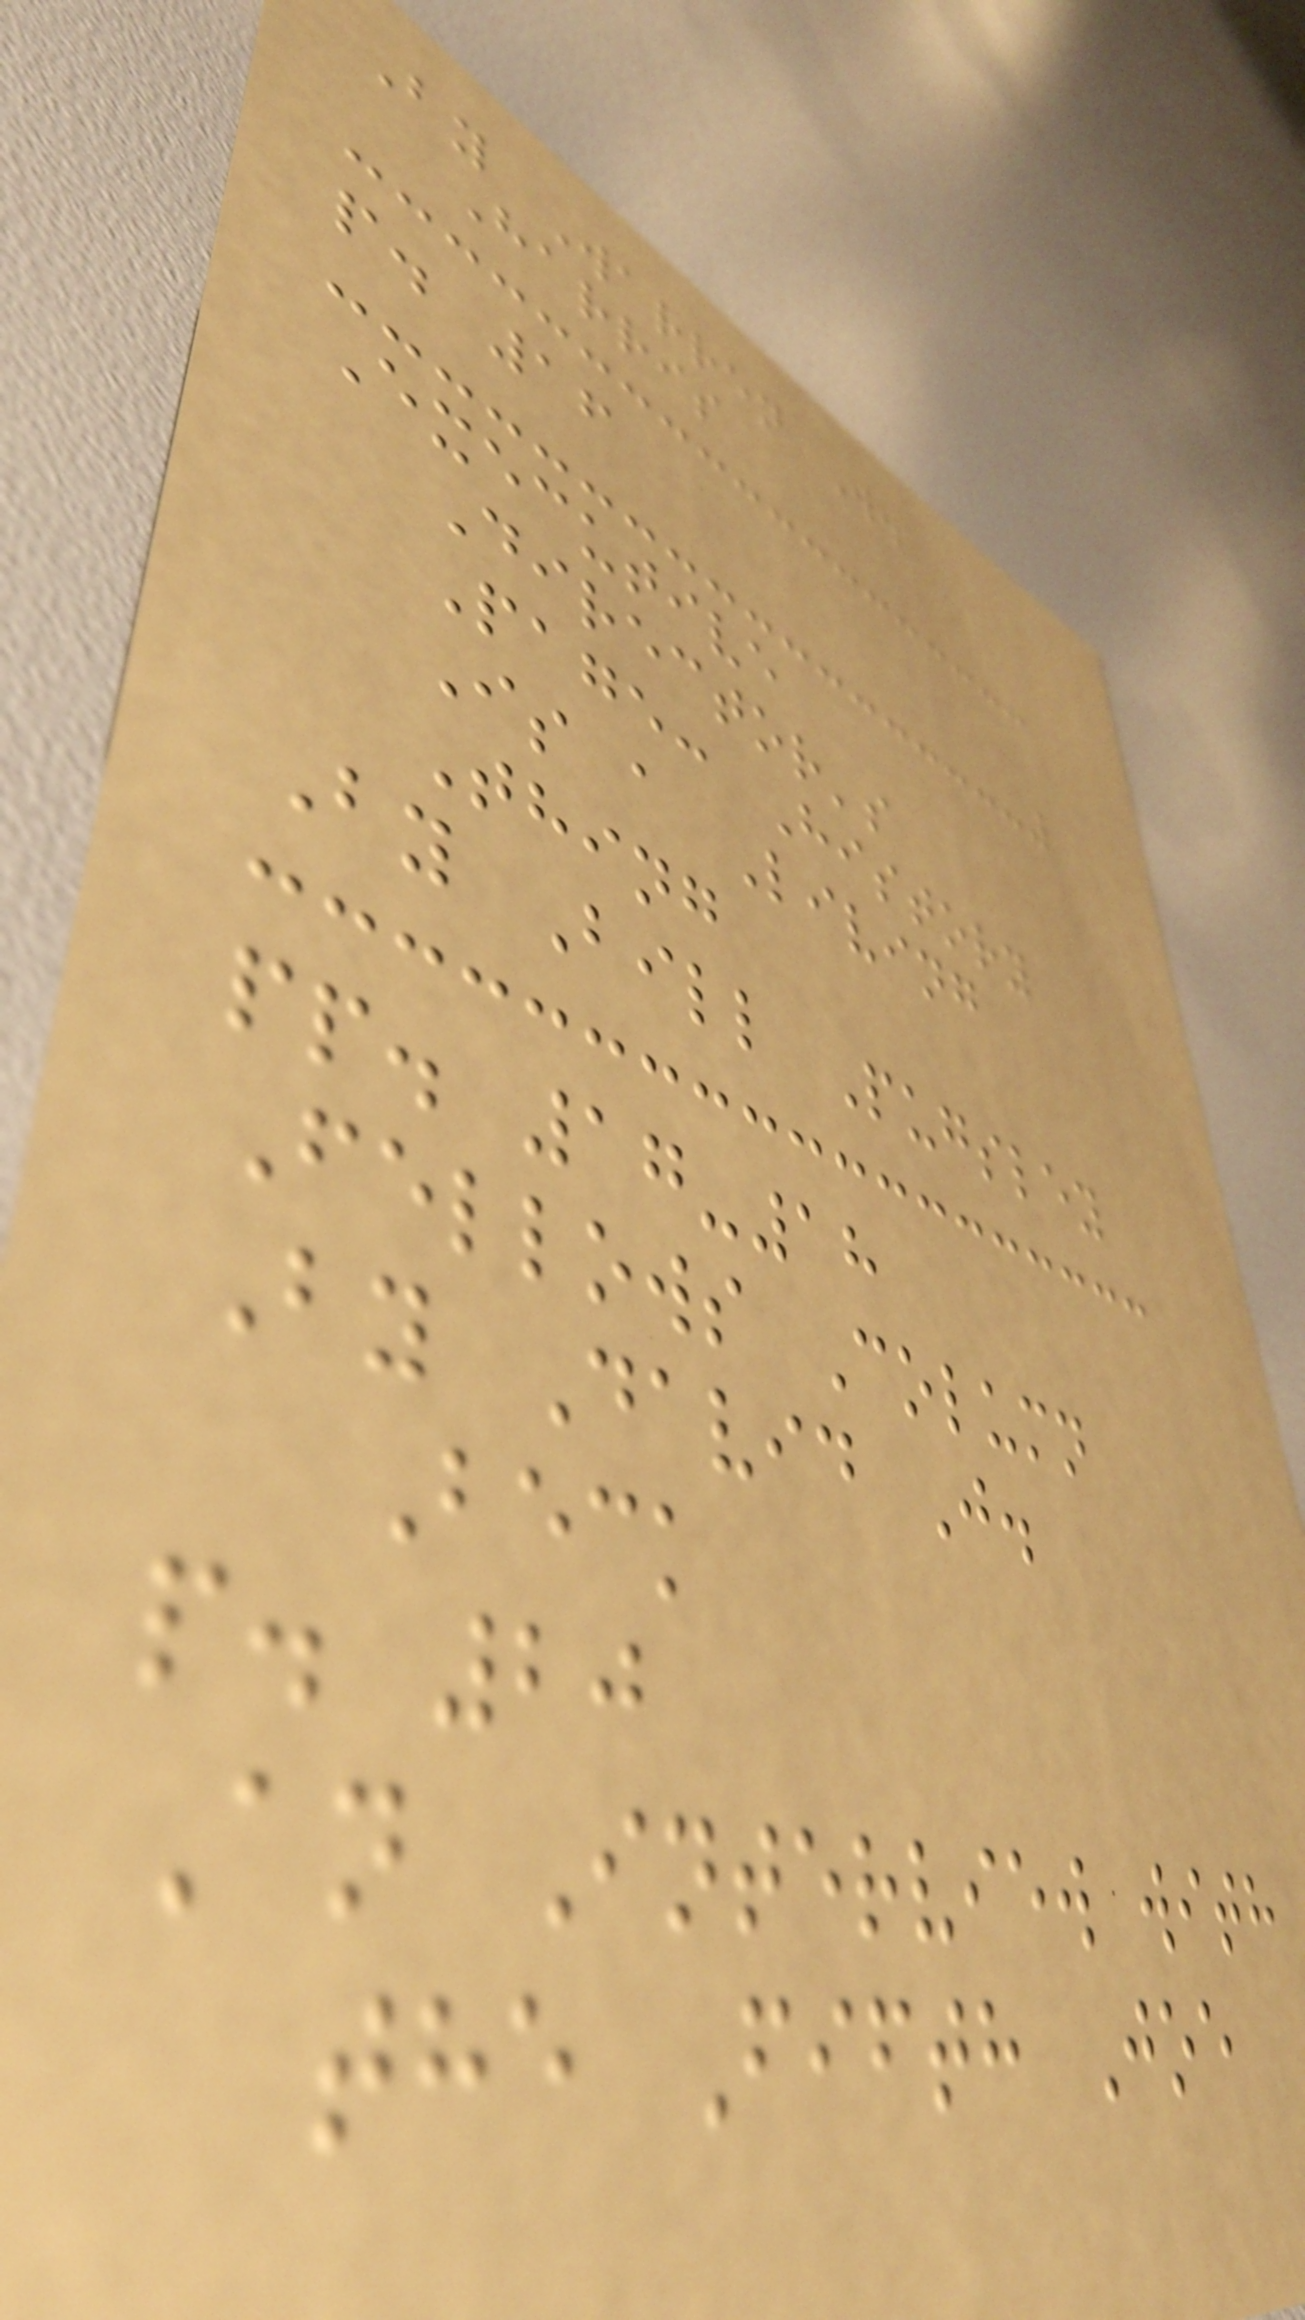By Warren W.
Harris
p. 16
Executive
Director's
Page: History
Is a Living
Thing
By Bill Pugsley
pp. 17-18
Fellows Column
By David J.
Beck
p. 20
An Interview with
the Fifth Joe
